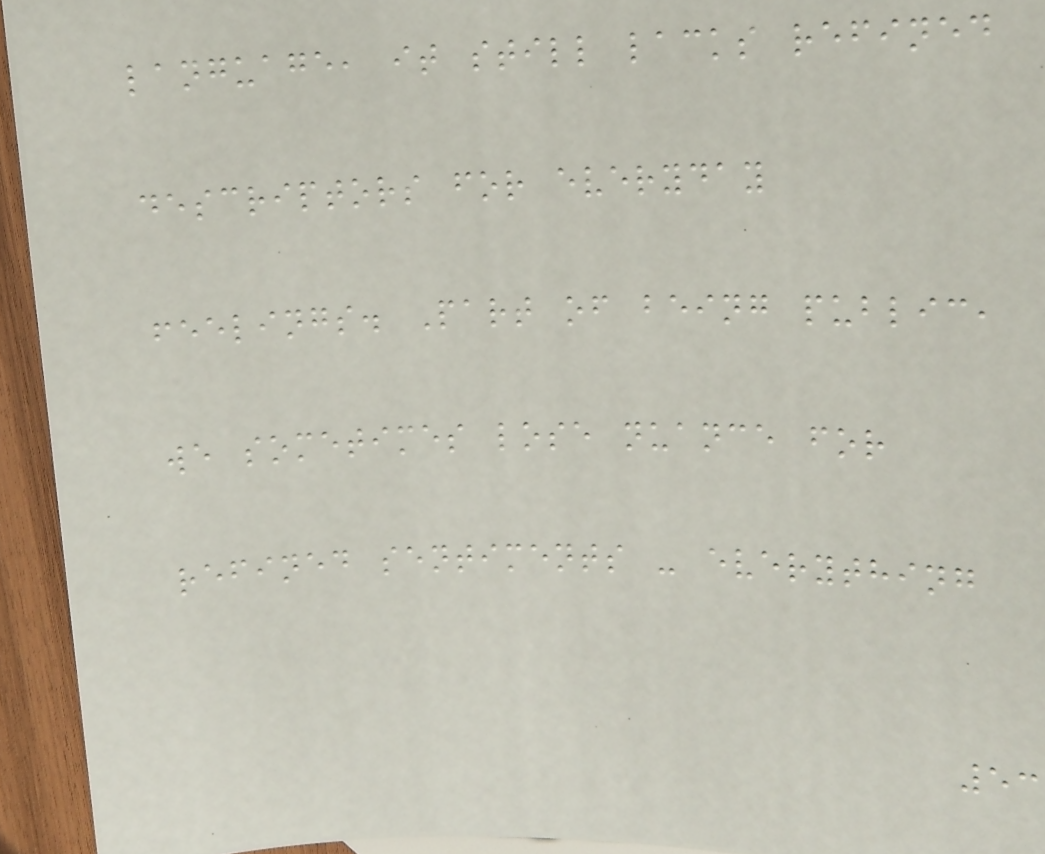language, it still lacks refined
descriptors for everyday
feelings. Part of being public,
we sometimes lose nuance for
refined sentiments - everything
53
